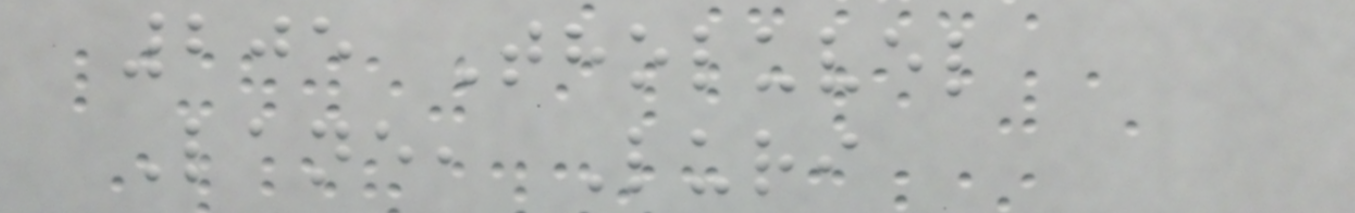205 Tholuvel
Lane, Luri
